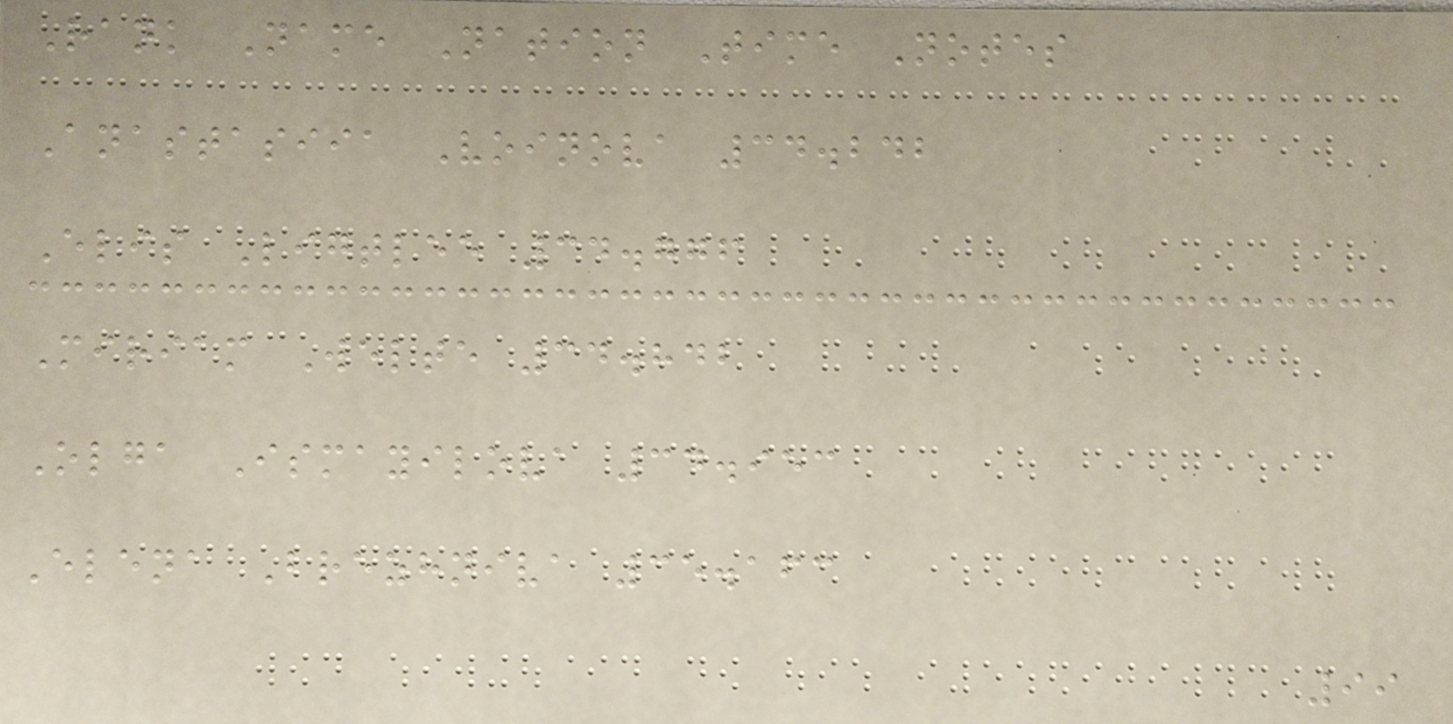Rank Name Nation Time Notes
Anastasiia Voinova 34.242
Elis Ligtlee 34.776
Miriam Welte 34.842
Olga Ismayilova 34.953
Elena Brezhniva 35.163
99
